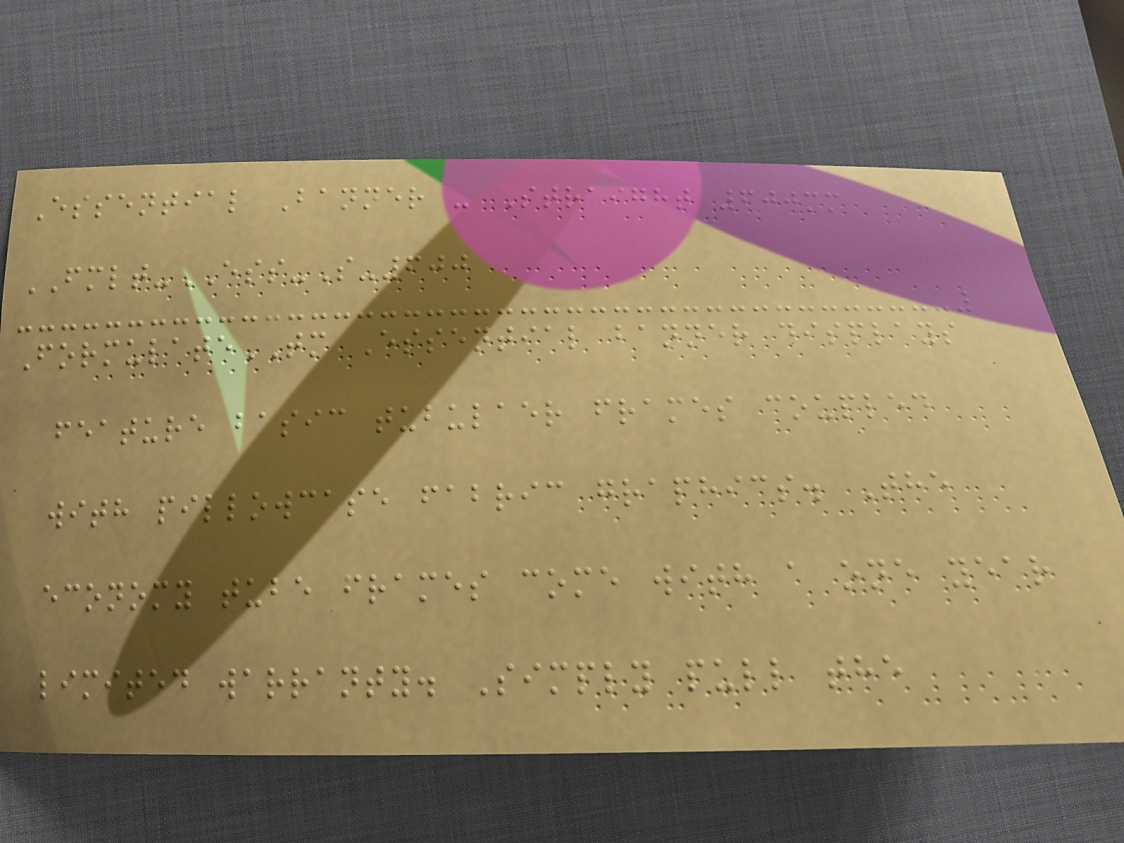Essential Banner - Straight 600mm
FMLT-ESS-S-600
FormulateTM Essential banner displays
feature basic tubulaer frames coupled
with pillowcase fabric graphics. The
economy tube frames come with a one year
limited warranty. Simply pull the
